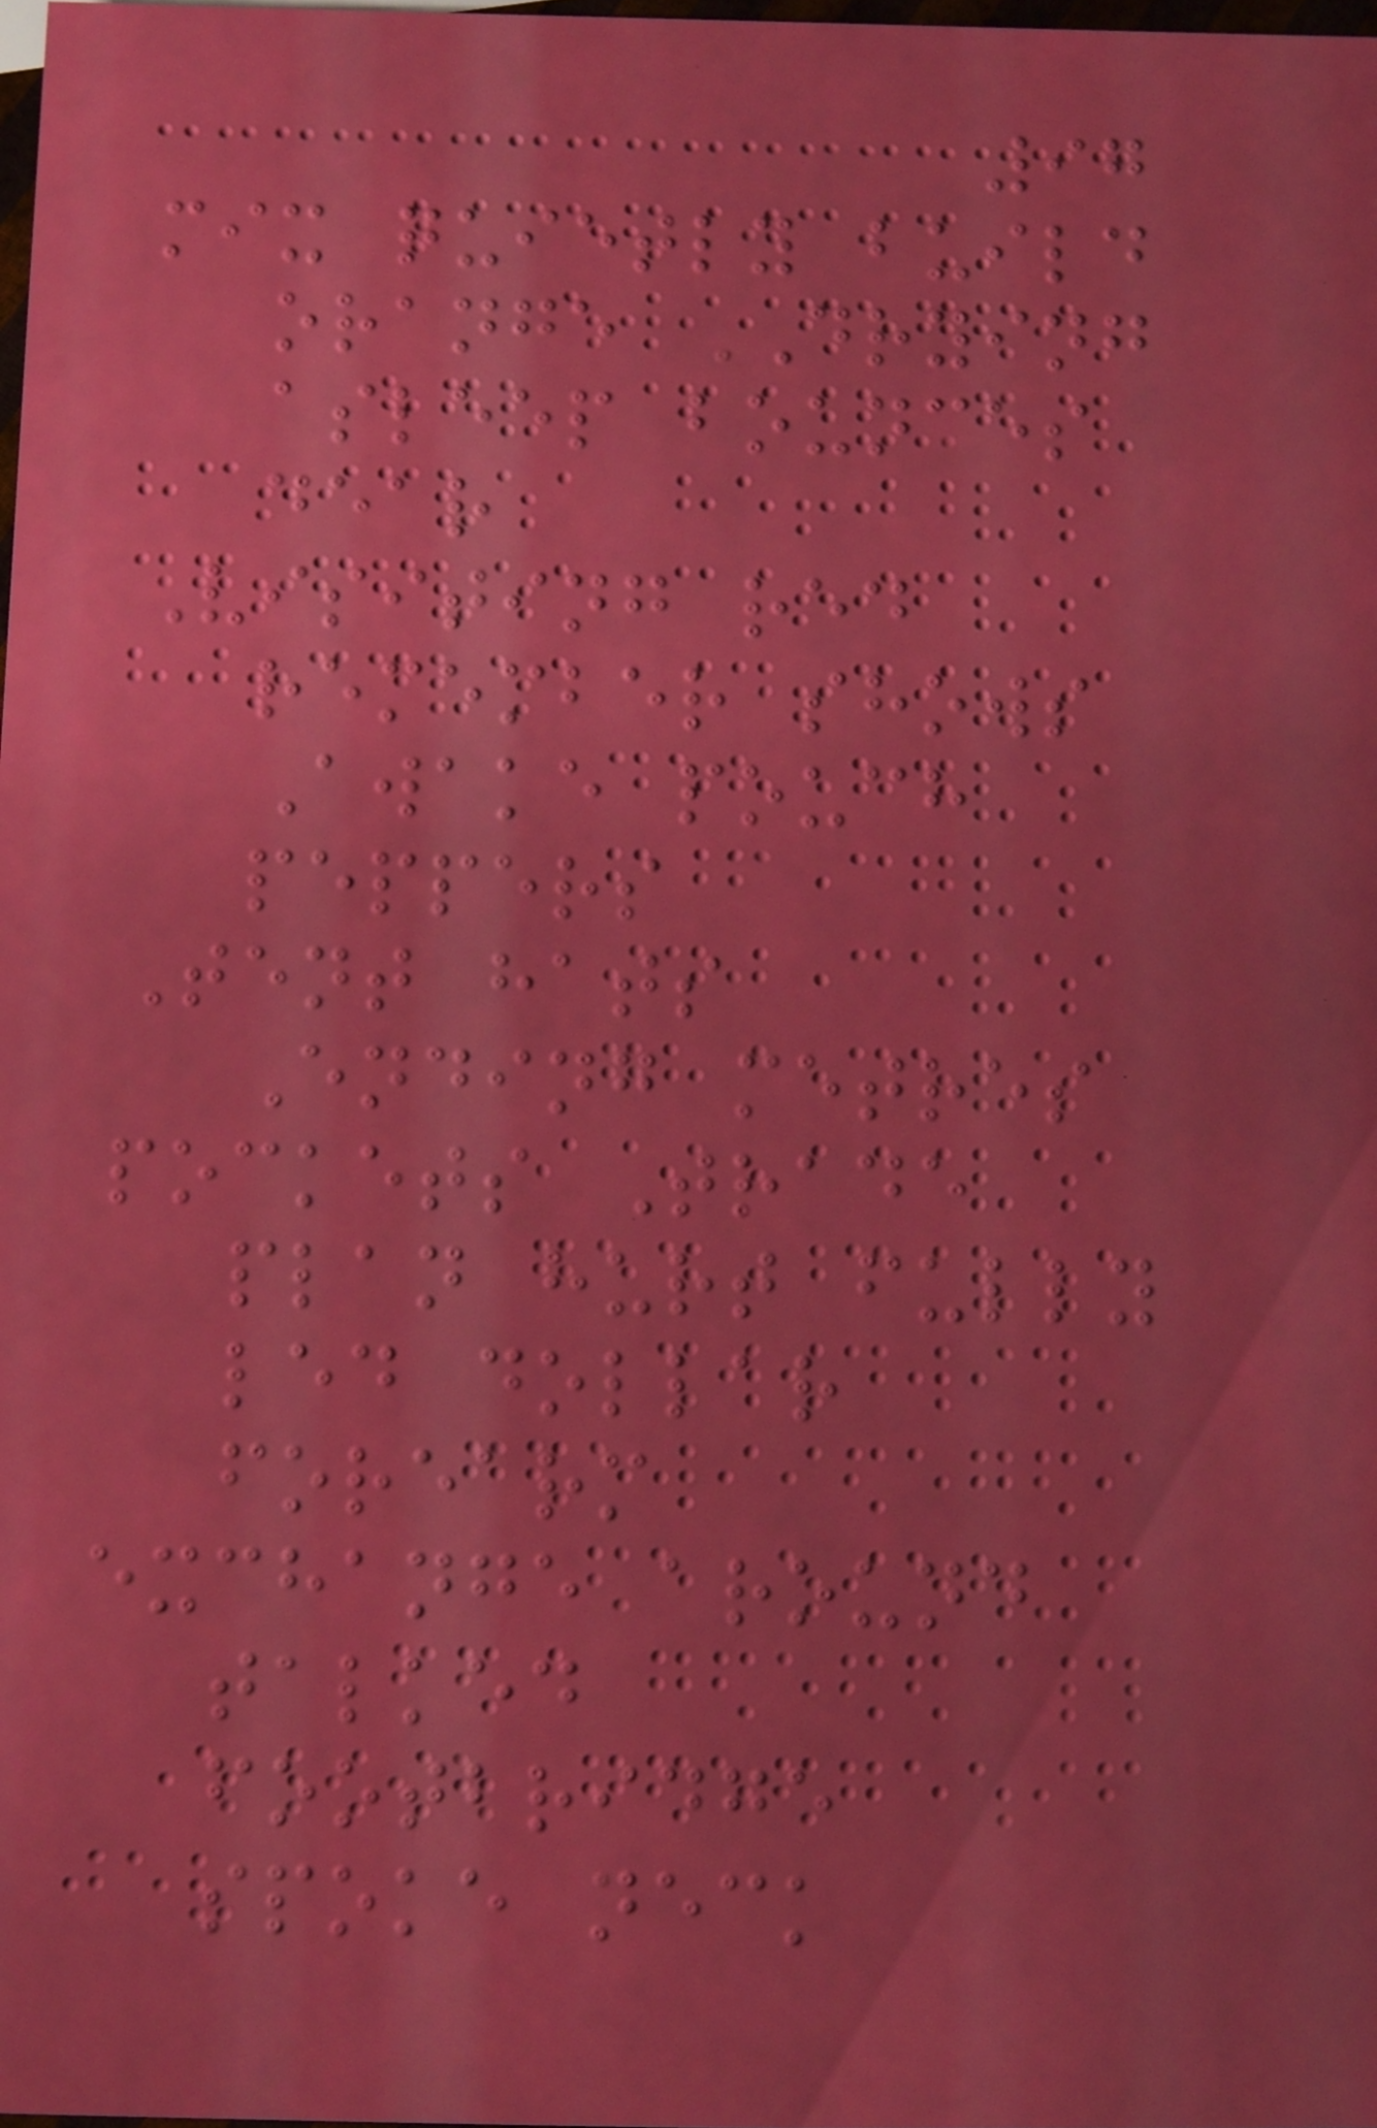97
mix quietly build
orange DRYING
asleep bounces
dear
Visiting red
remember shows
Awake pouch
peppers
Tent hats
Ending metres
pockets Trade
plan hurt fully
led dollar
forearm
exchange around
talked
footbridge
spoke neck
